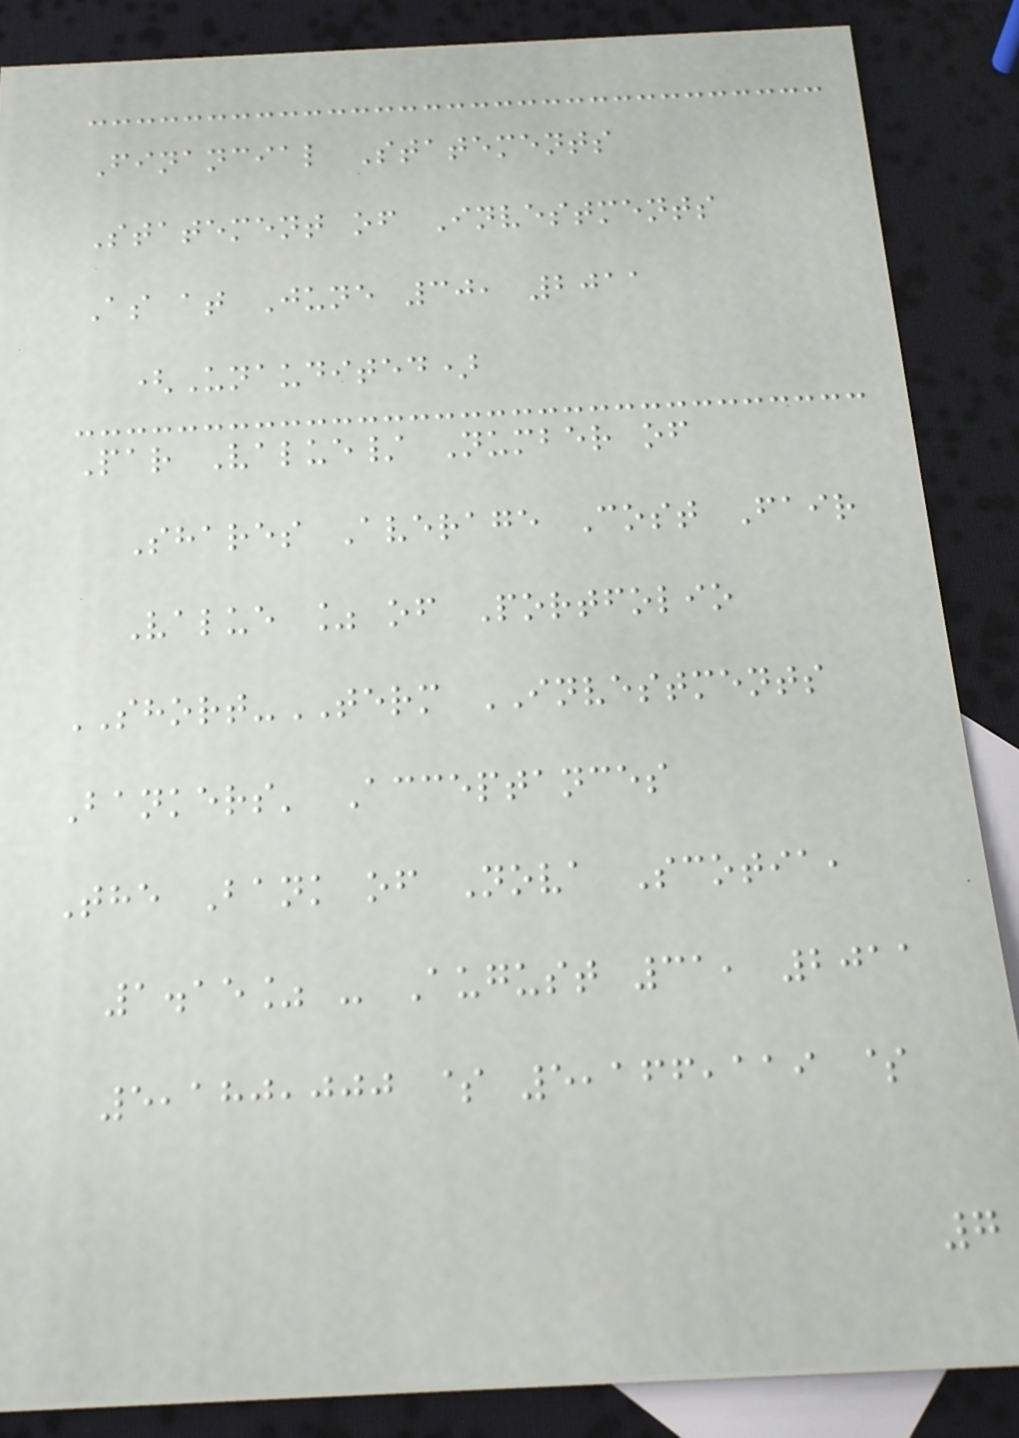Financial Statements
Statement of Investments
As at June 30, 2011
(Unaudited)
Par Value/ Number of
Shares Average Cost Fair
Value % of Portfolio
SHORT-TERM INVESTMENTS
Bankers' Acceptances
The Bank of Nova Scotia,
1.15% - August 31, 2011
5,180,000 $ 5,166,119 $
7
